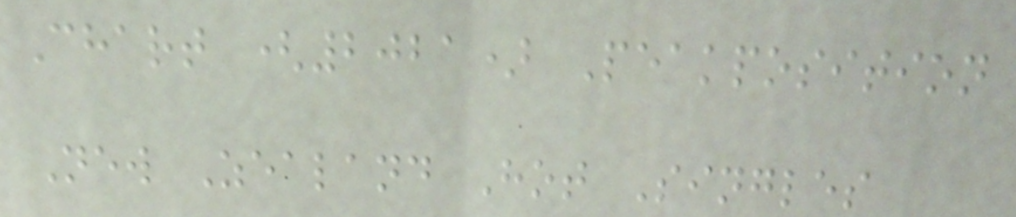Chart (2021) Peakposition
New Zealand Hot Singles
